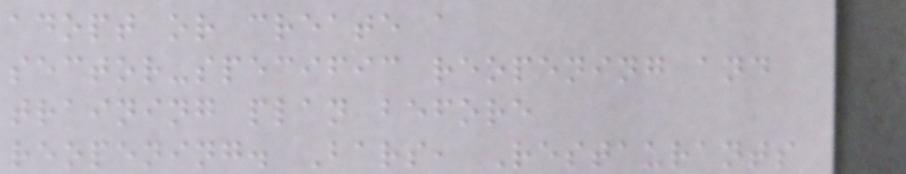adopt or create a
sector-specific reopening and
training plan before
reopening. Bars, Restaurants
